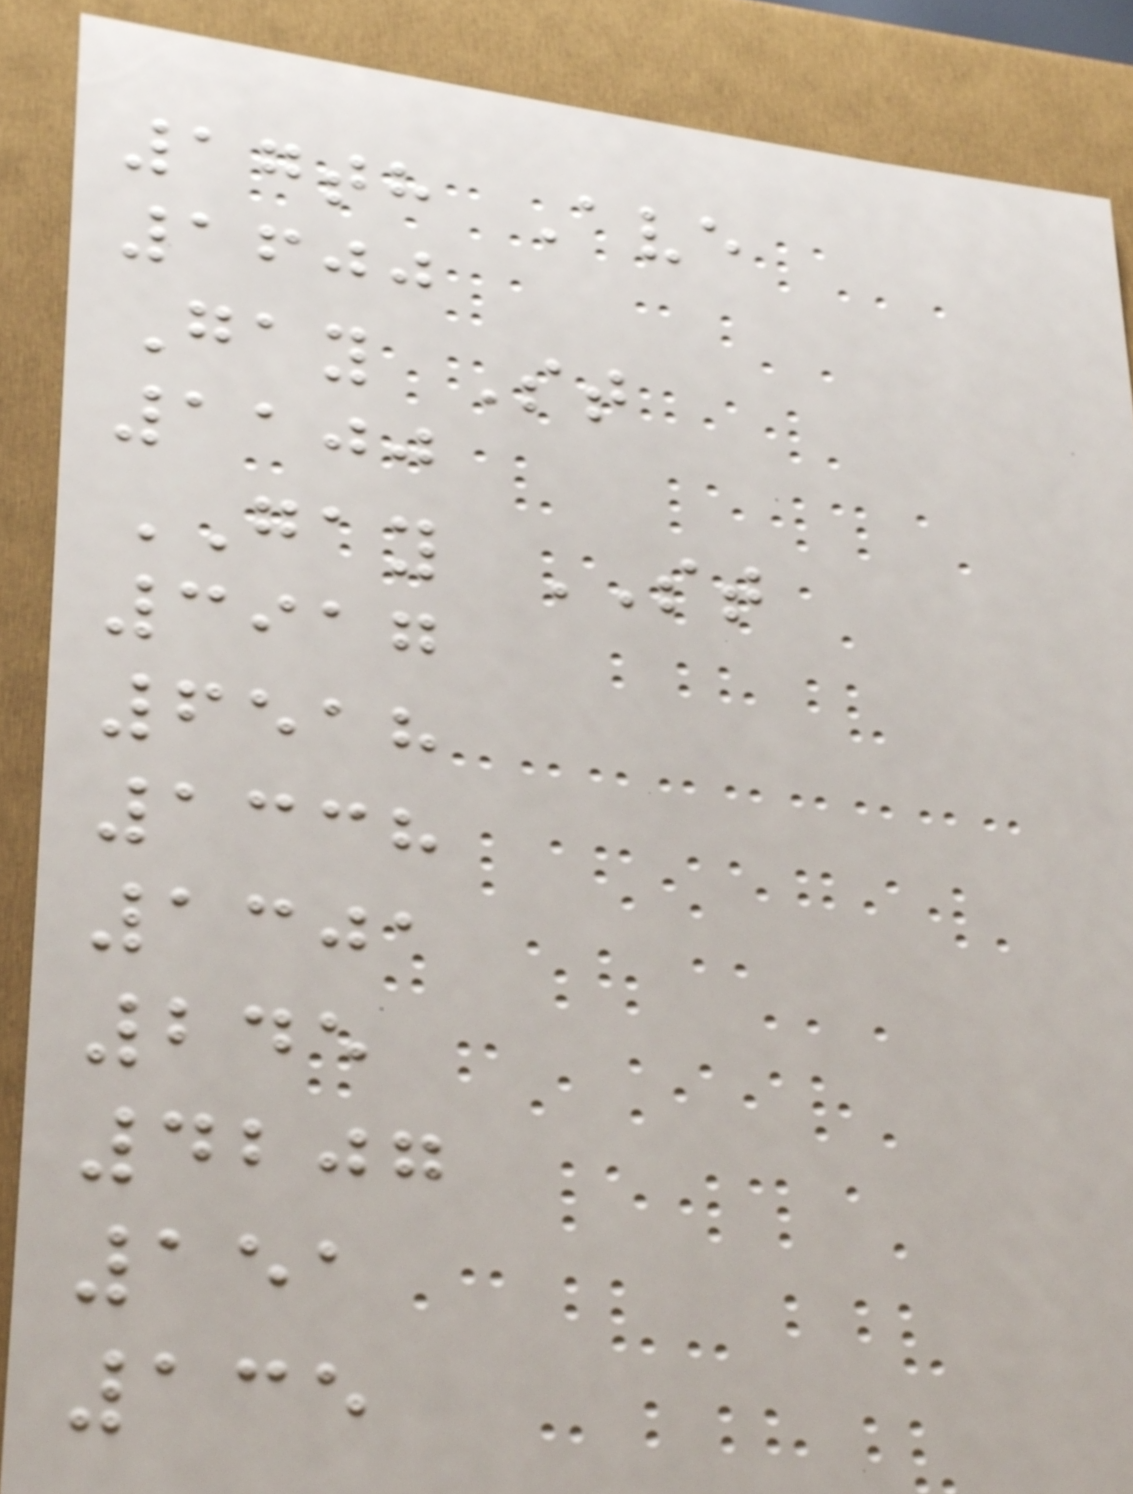17th Ave
1600
Gay St
1100
GAY ST
3917
6518
1338
1301
245
4207
151
135
